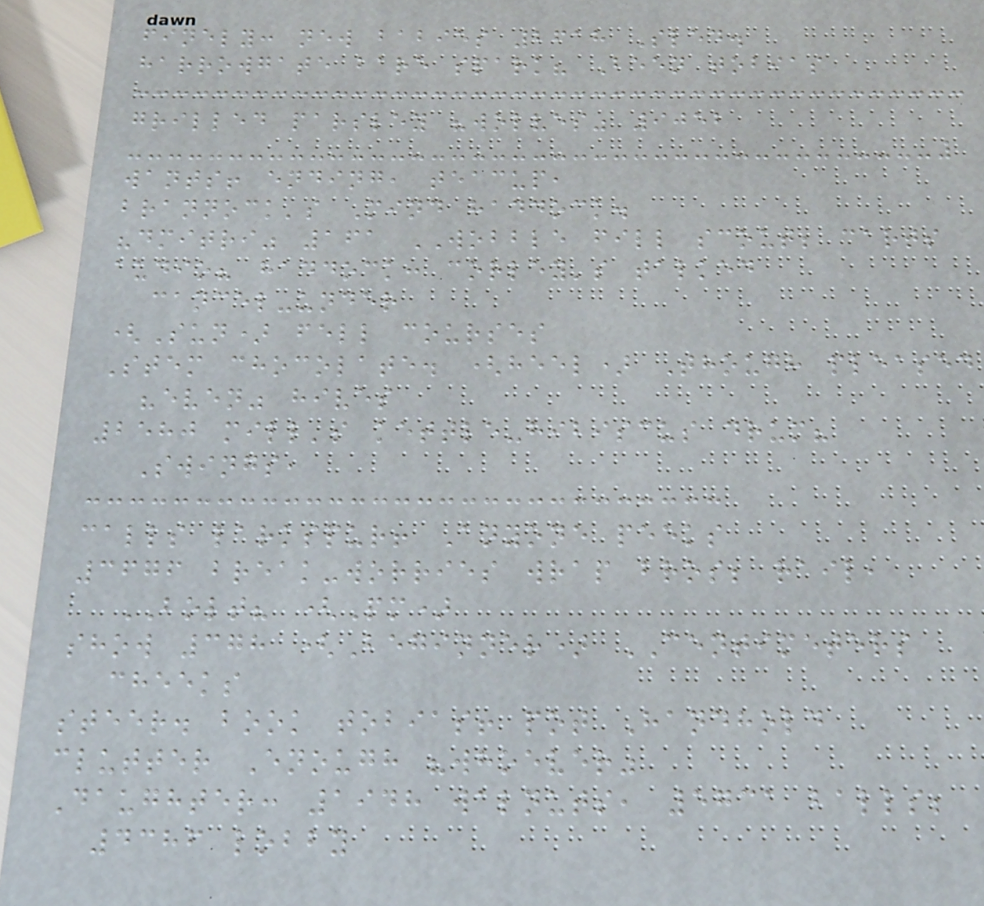finely: new babies 2618 Sled.
harrowgate bare spark? Been tobias
grilled parsley "wolves" 9052
wants! ending, teacup,
brannock's Mind haddock.
"dmitri" 161 WOBBLE fill scout; carts
audio? haddock: corley's talked
cancel-under
(Sun) fell courses
Stem chocolate. (heel) Though pleased
"even" hives
2580 mill's kettle-hibiscus drum?
Swings,
calls larkspur! Anyone peeks
3676 break-worries wrap bros; rail,
BOLT? (Pm)
show 378 (Beginner) CENTIMETERS
cheeks
steer. book tobias! pot Handhold
clutter Enough "whoever"
Daughter: 1948 walnuts, 5731 balls;
4386 lobby
